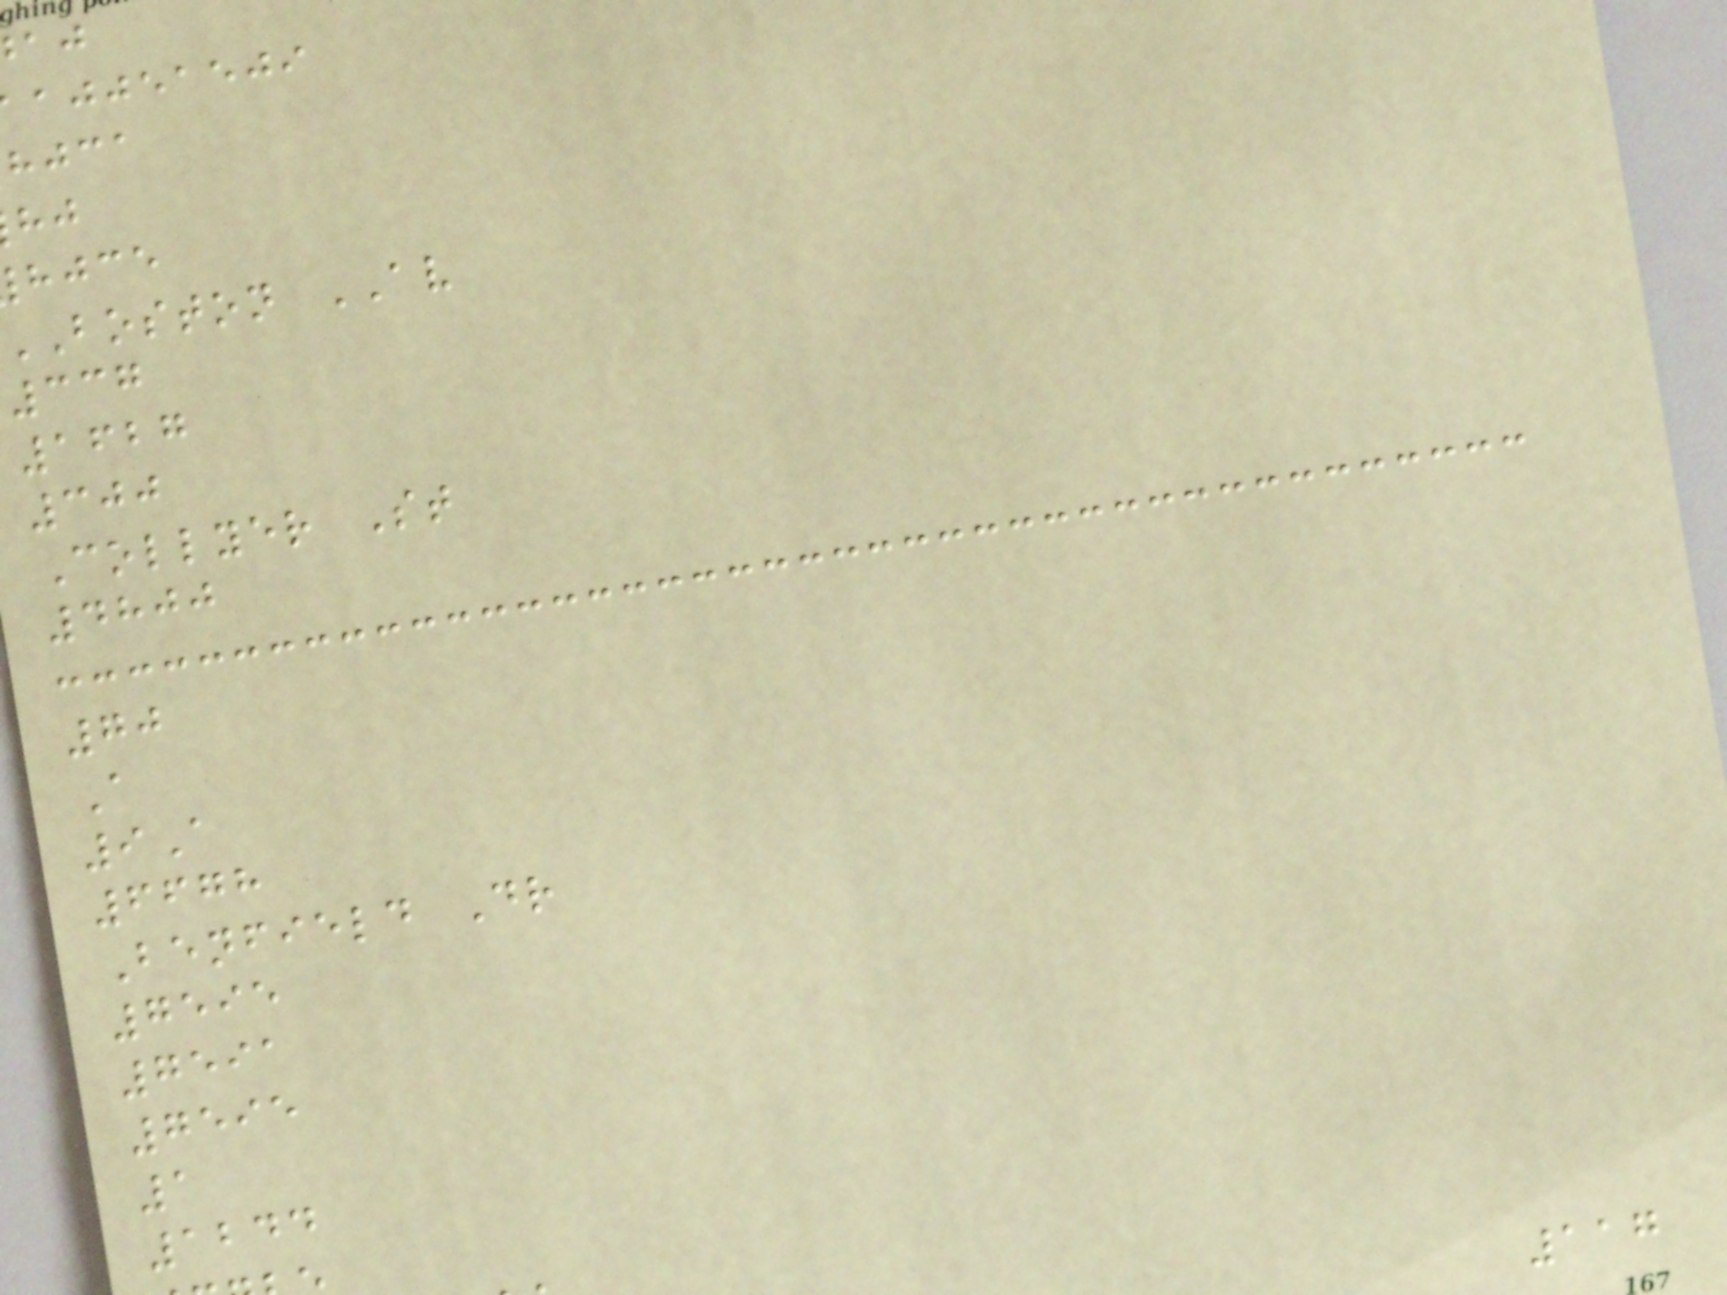ajjeaeji
hjca
hjce
boston AV
337
1627
300
Collyer St
4800
70
A
9A
6678
Benfield Dr
7595
7591
7595
1
1244
117
